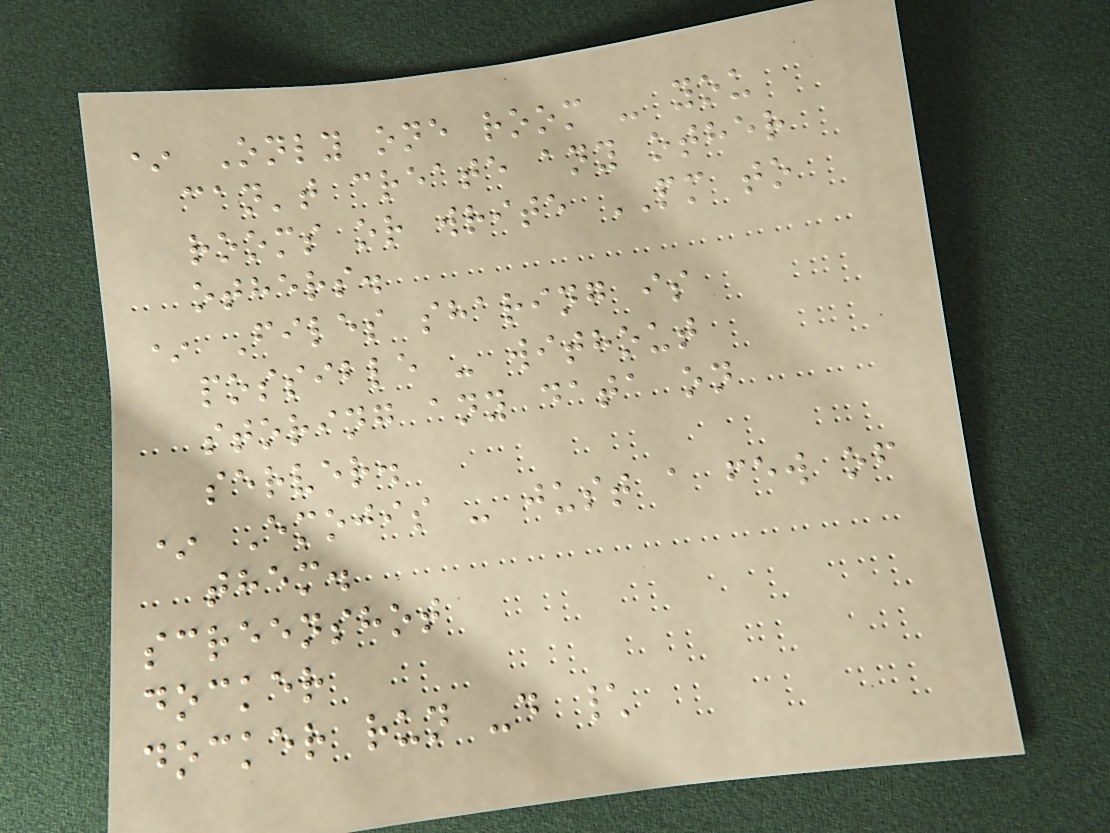* Only one room - you
can't create any other
rooms or write PM to
others.
* Files sharing is
possible - without
storing any data on
server.
* Emojis - just a few of
them.
screenshot
docker
docker run -d \
